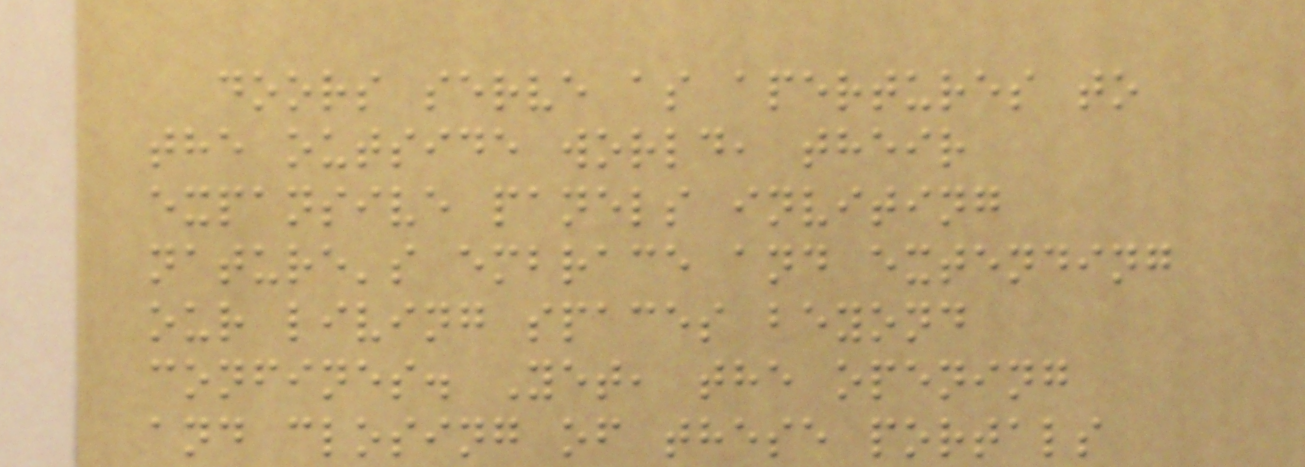doors serve as apertures to
the outside world, their
expansive panels inviting
nature's embrace and extending
our living spaces beyond
confines. Yet, the opening
and closing of these portals
